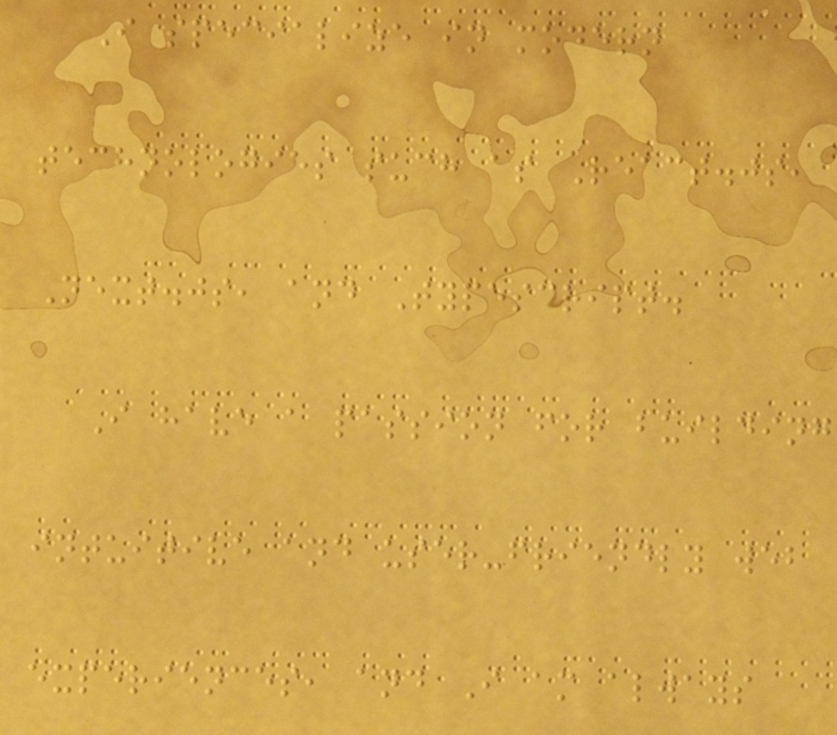I specialize in modern
technologies such as React.js,
Next.js, and Typescript.
I have a passion for building
intuitive and user-friendly web
experiences, and I am always
